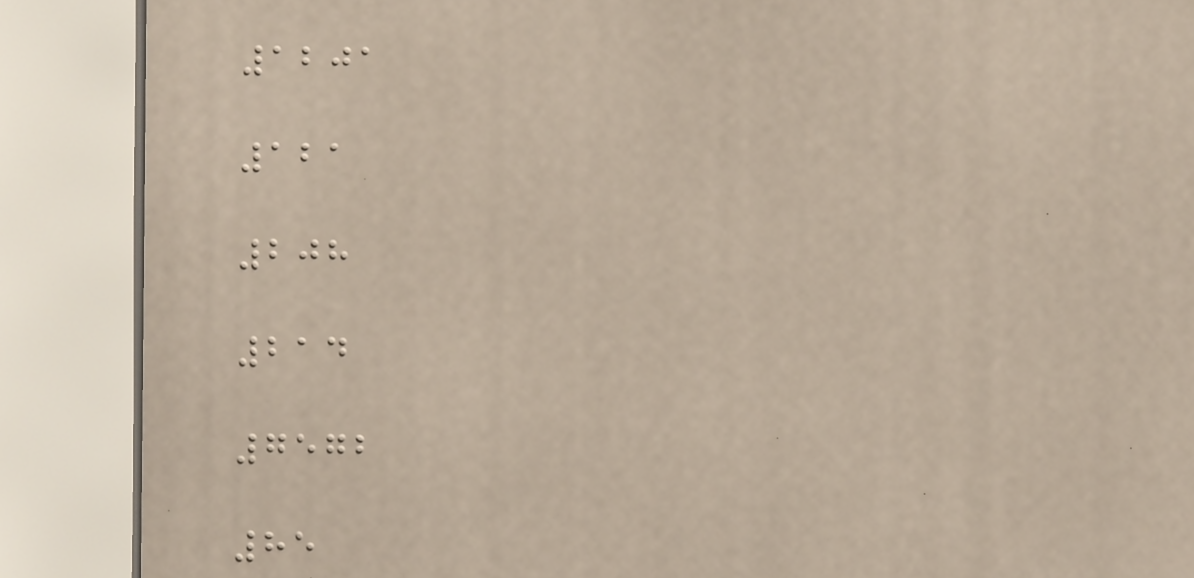1201
121
208
214
7572
85
